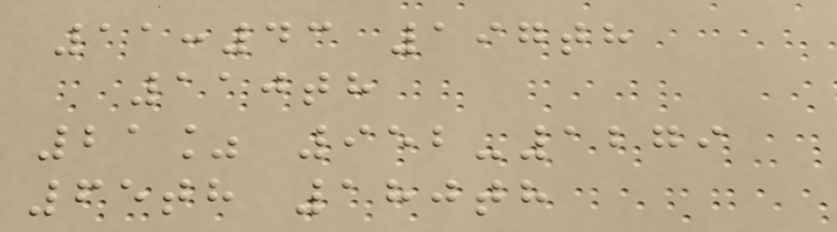11:43 197th
110th
21% 952-1279
65th 180th
